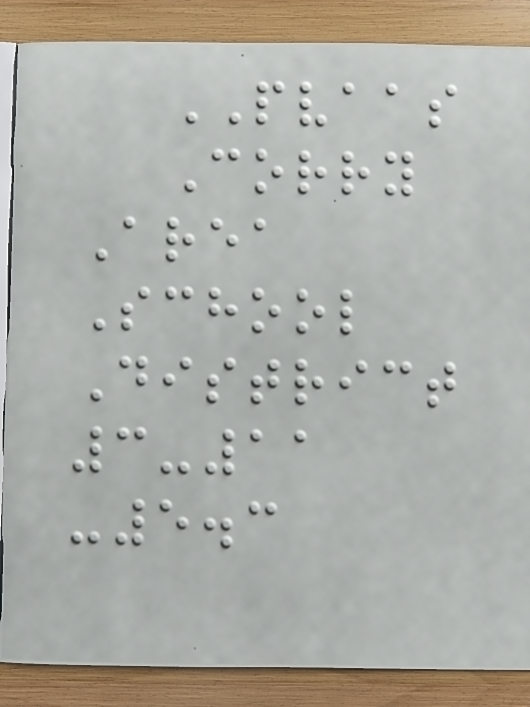PVAAS
Corry
Area
School
District
3-11
-5.3
